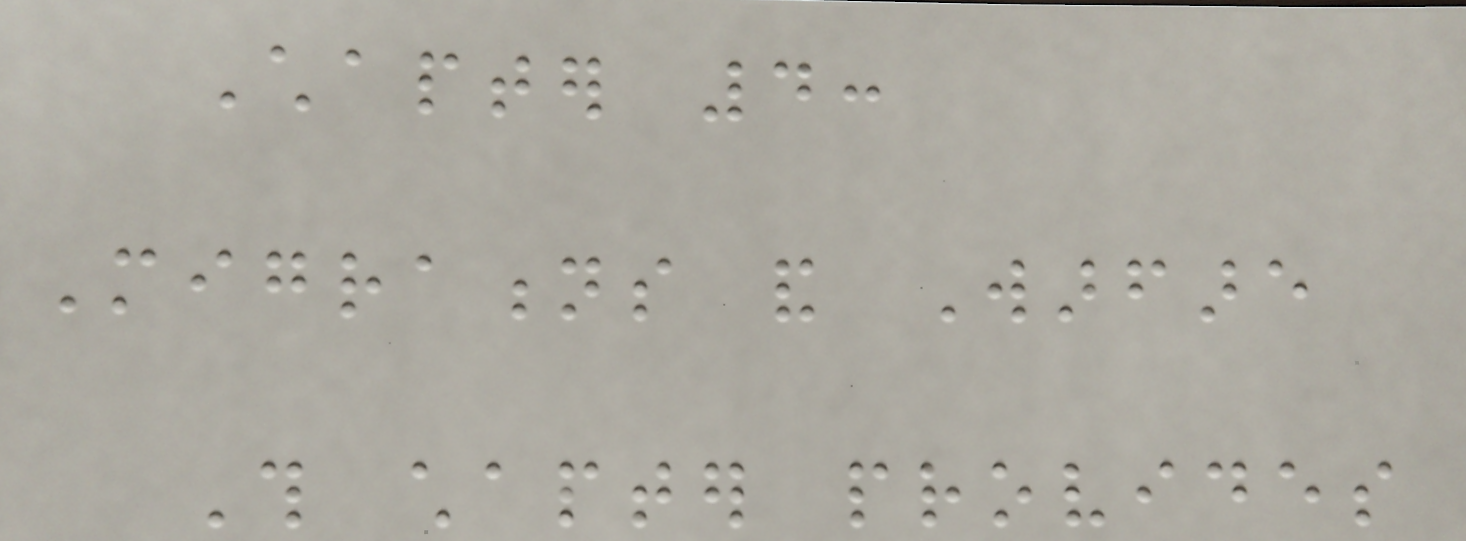Chapter 4:
Migrations and Warfare
This chapter provides
